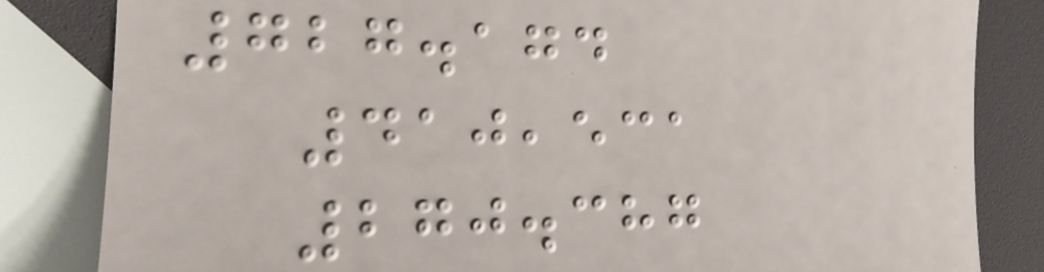727.174
410,531
270.387
